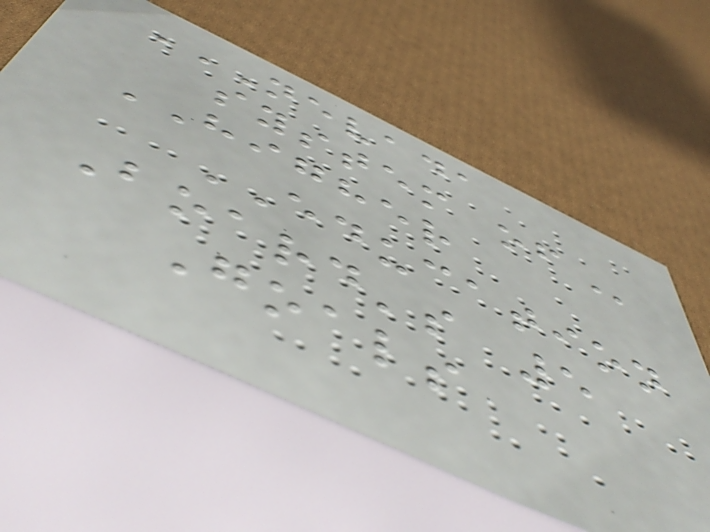NEVADA
SYSTEM OF
HIGHER
EDUCATION
Board's 5
Goals
